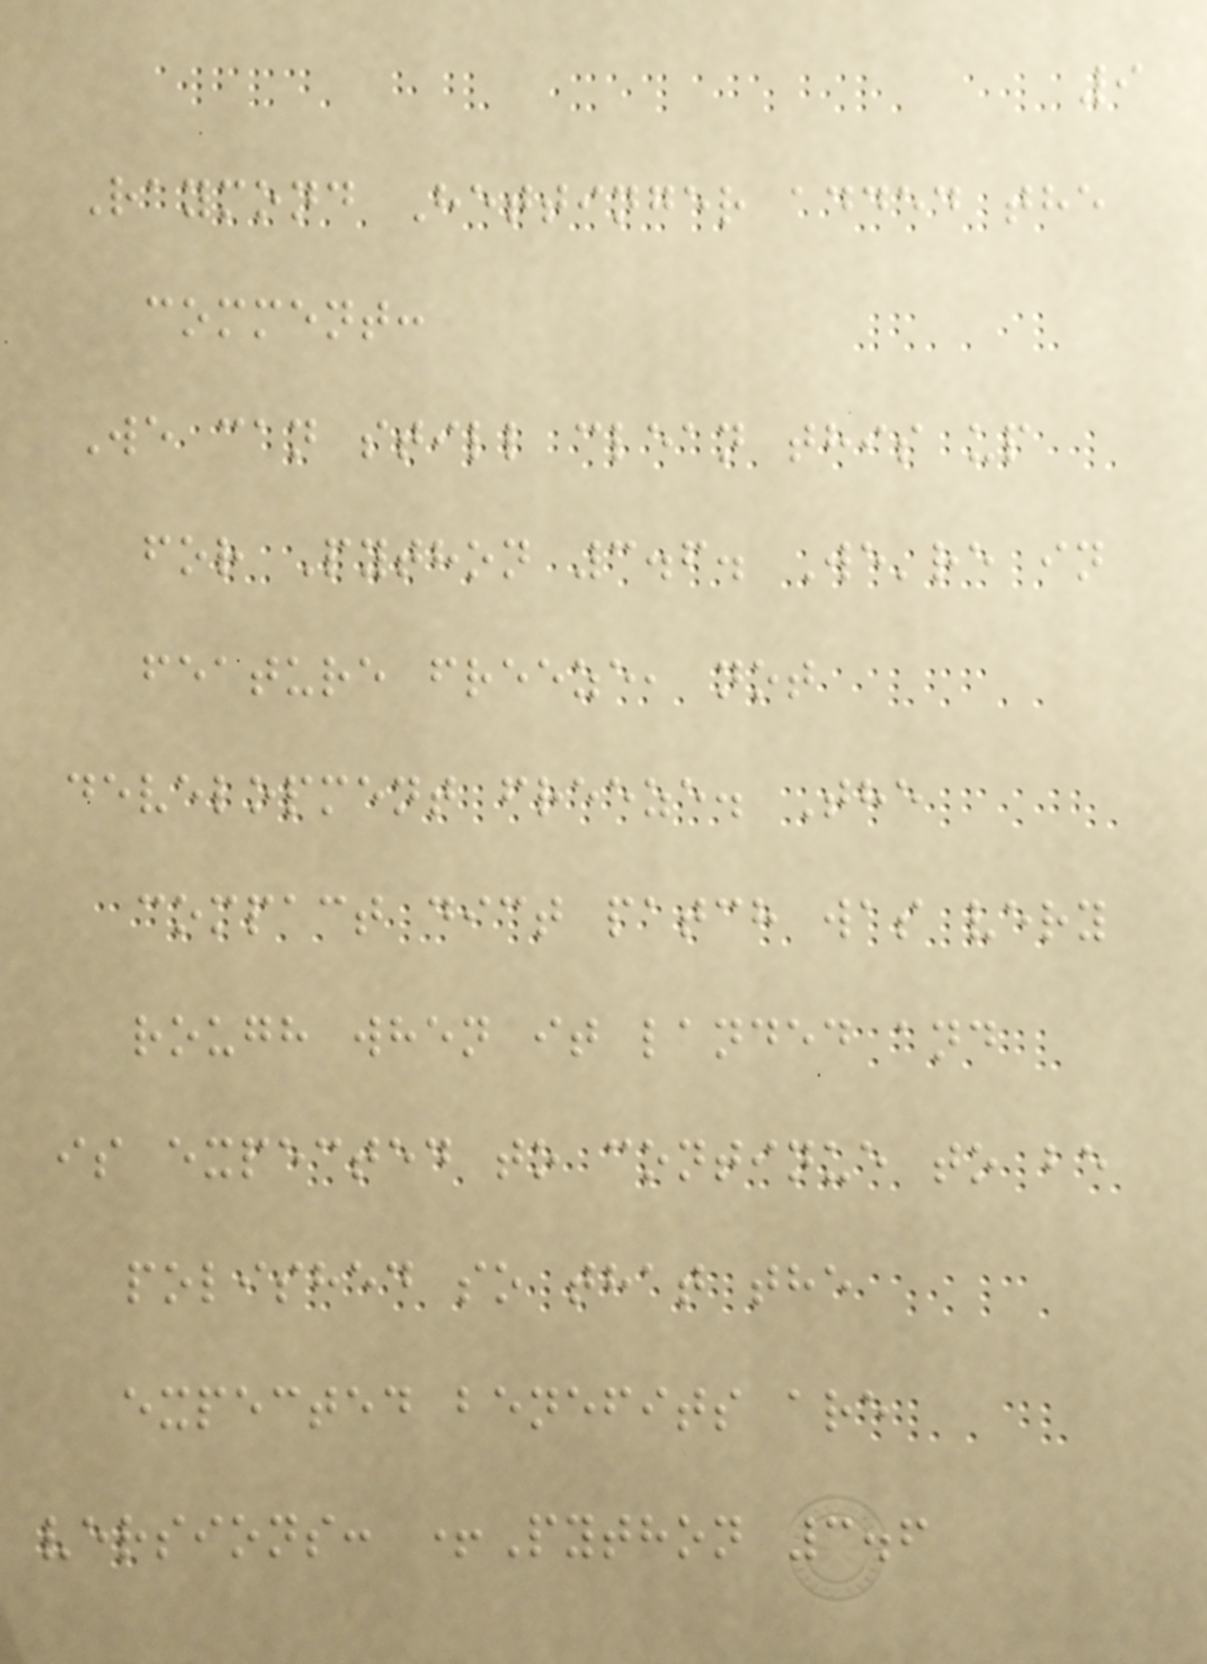9
Raymond Hettinger added the
comment:
We can still clean this up
for Python 3.6. We're in
feature freeze, not
development freeze. The
compact dict patch was very
rough when it landed and
is expected to continue to be
polished so that the
expected benefits are
versions: +Python 3.6
